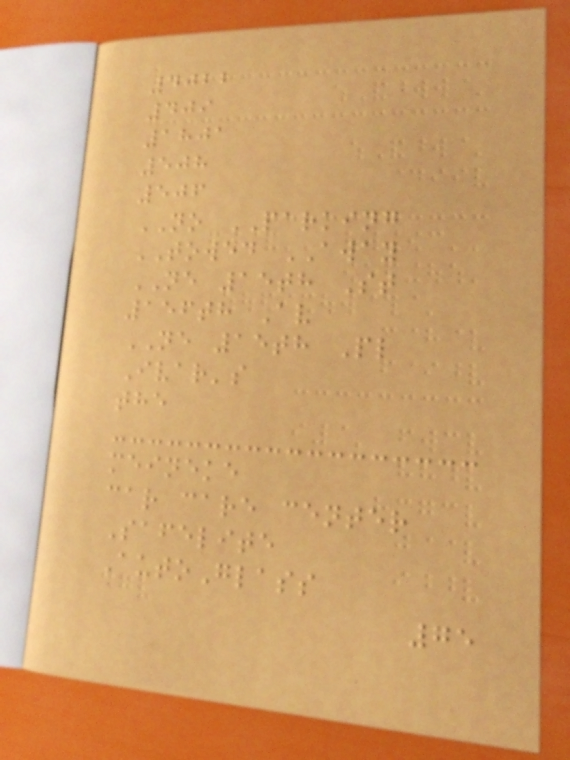4022
409
1801
508
506
NO PARKING
TOWED AWAY
NE 15th St
156th Av
NE 15th Pl
Ivar's
the
meineke
car care center
Safelite
AutoGlass
75
